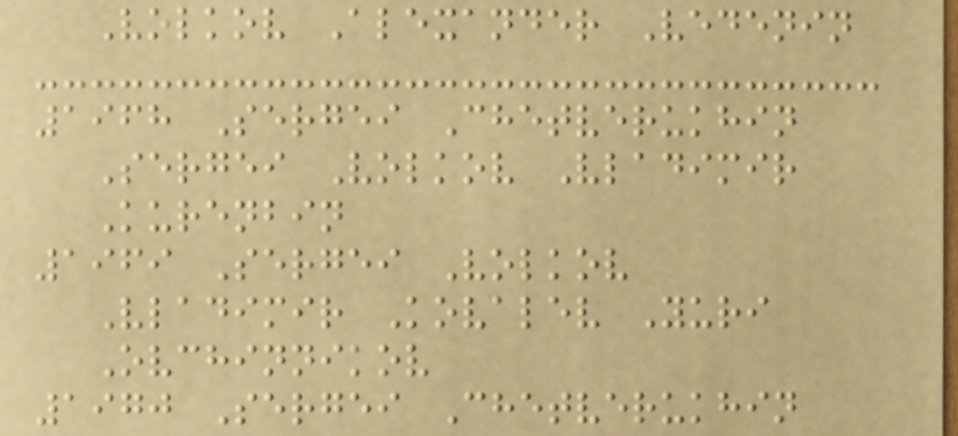Volkov Alexander Vedenin
1968 Sergei Chetverukhin
Sergei Volkov Vladimir
Kurenbin
1969 Sergei Volkov
Vladimir Kovalev Yuri
Ovchinnikov
1970 Sergei Chetverukhin
